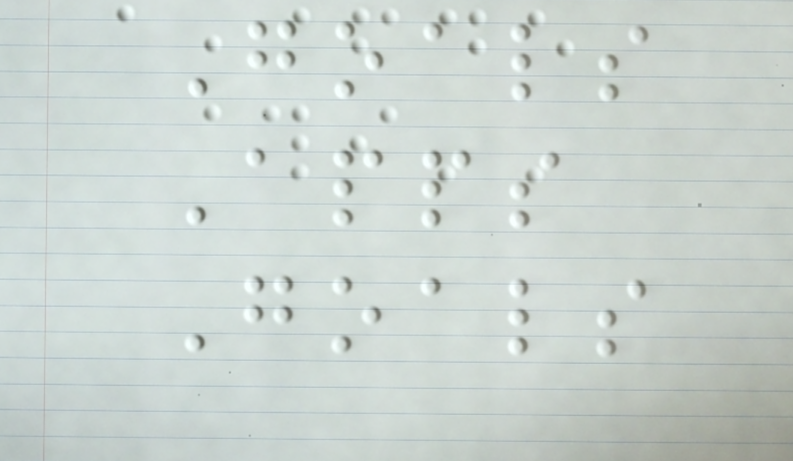Goals
Apps
Goals
